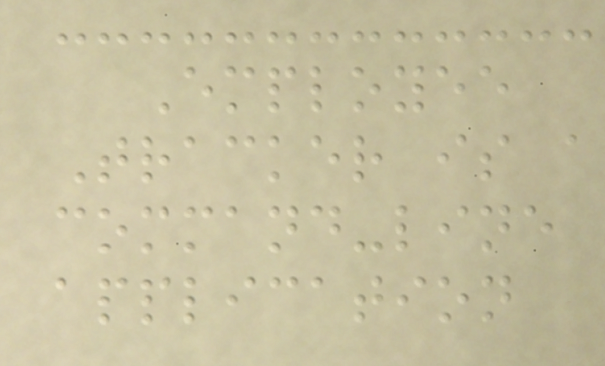Employee
Tracker is a
command-line
application
